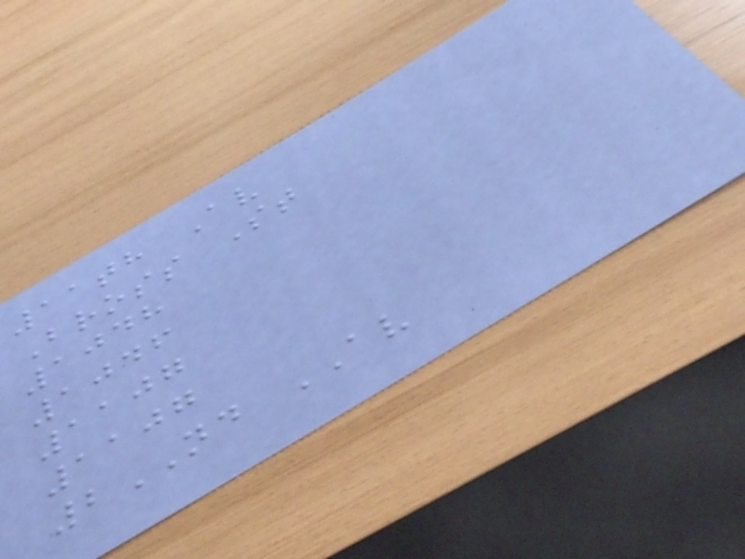11th Av
Bross St
1048
1046
1107
1107
2ND AV
